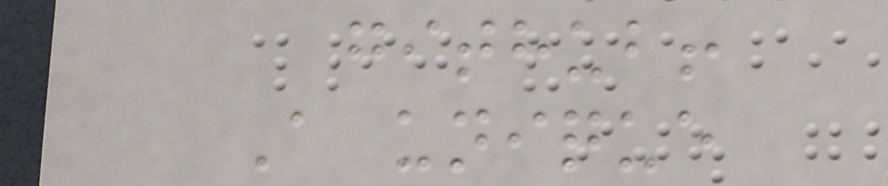github!
A unique
